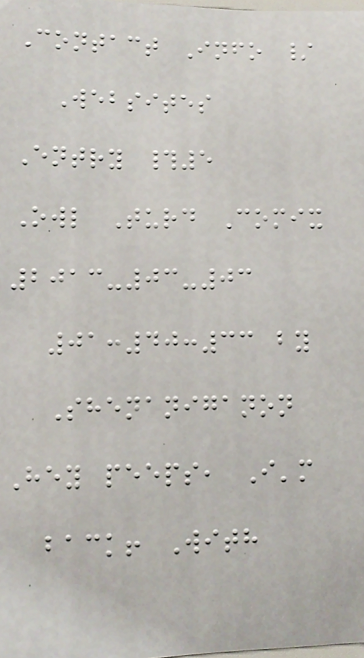Contact Info /
Websites
Entry #5
Owl Turd Comix
2013-03-03
01:40:33 by
Shenaniganon
Hey peeps, I'm
back! With
